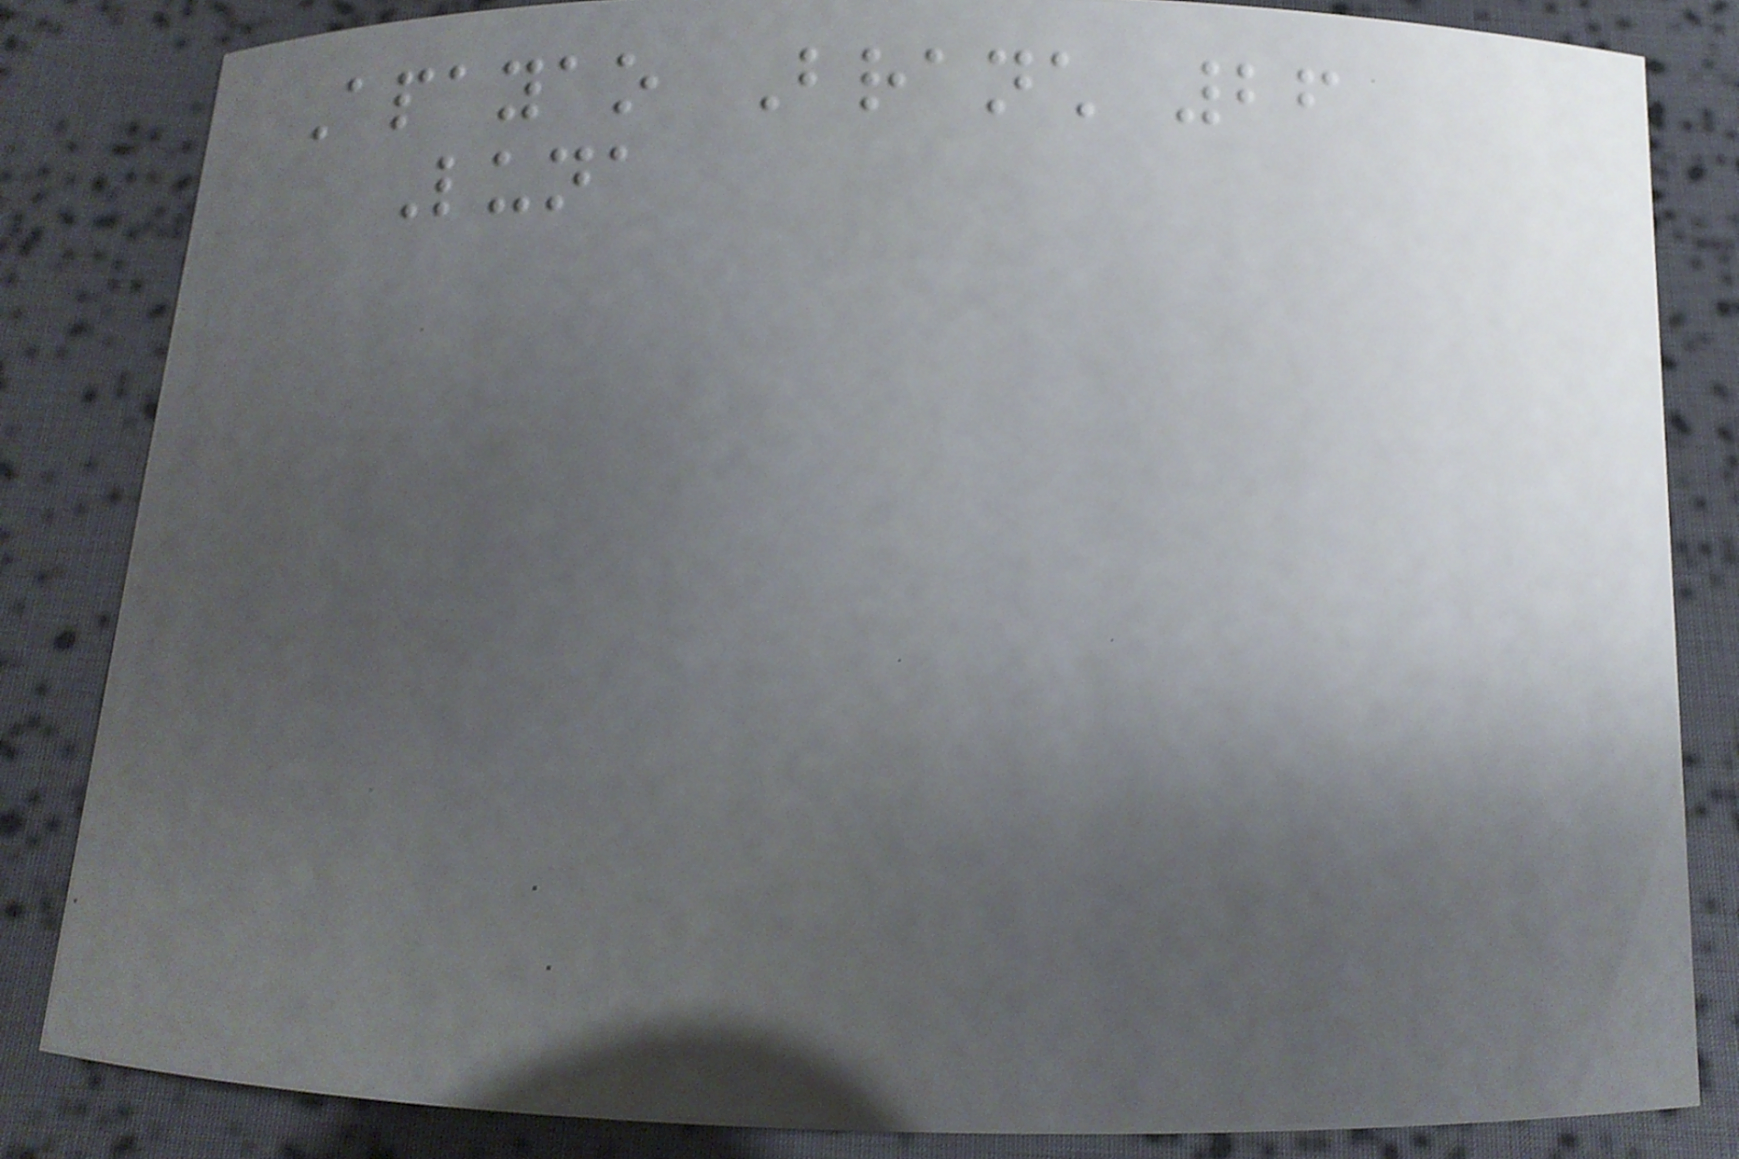Apayao Branch 26
Luna
